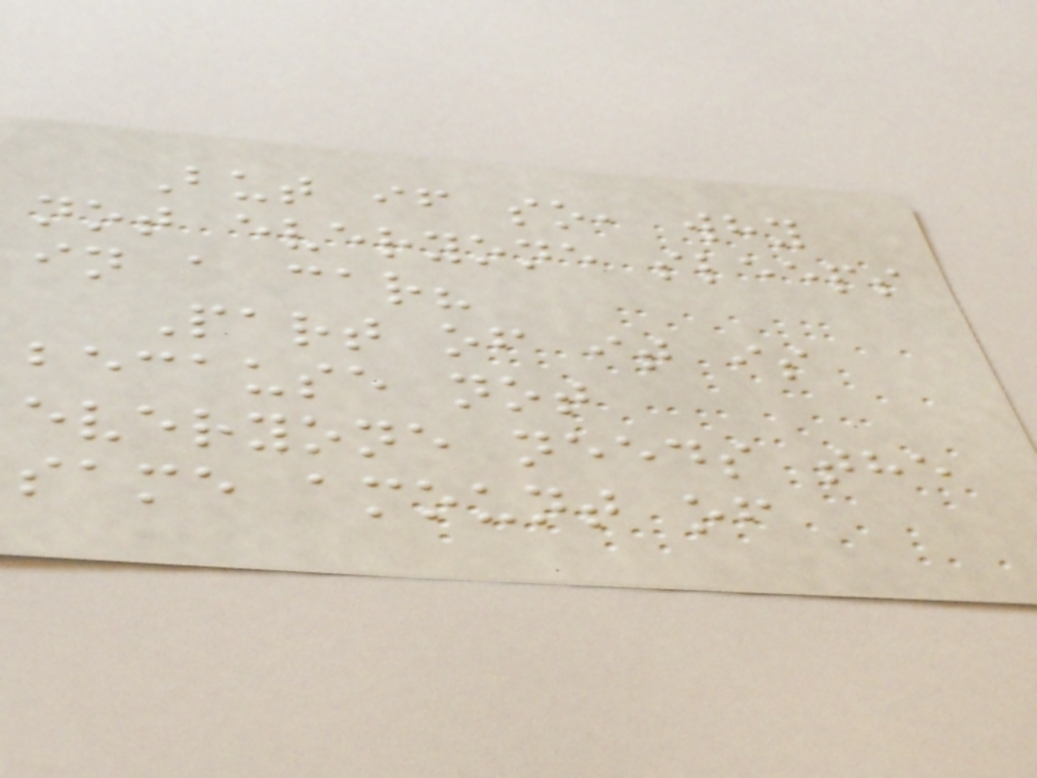But if so, why
not everyone sleeps
in a car?
Part of it is
because not
everyone needs the
same amount of
